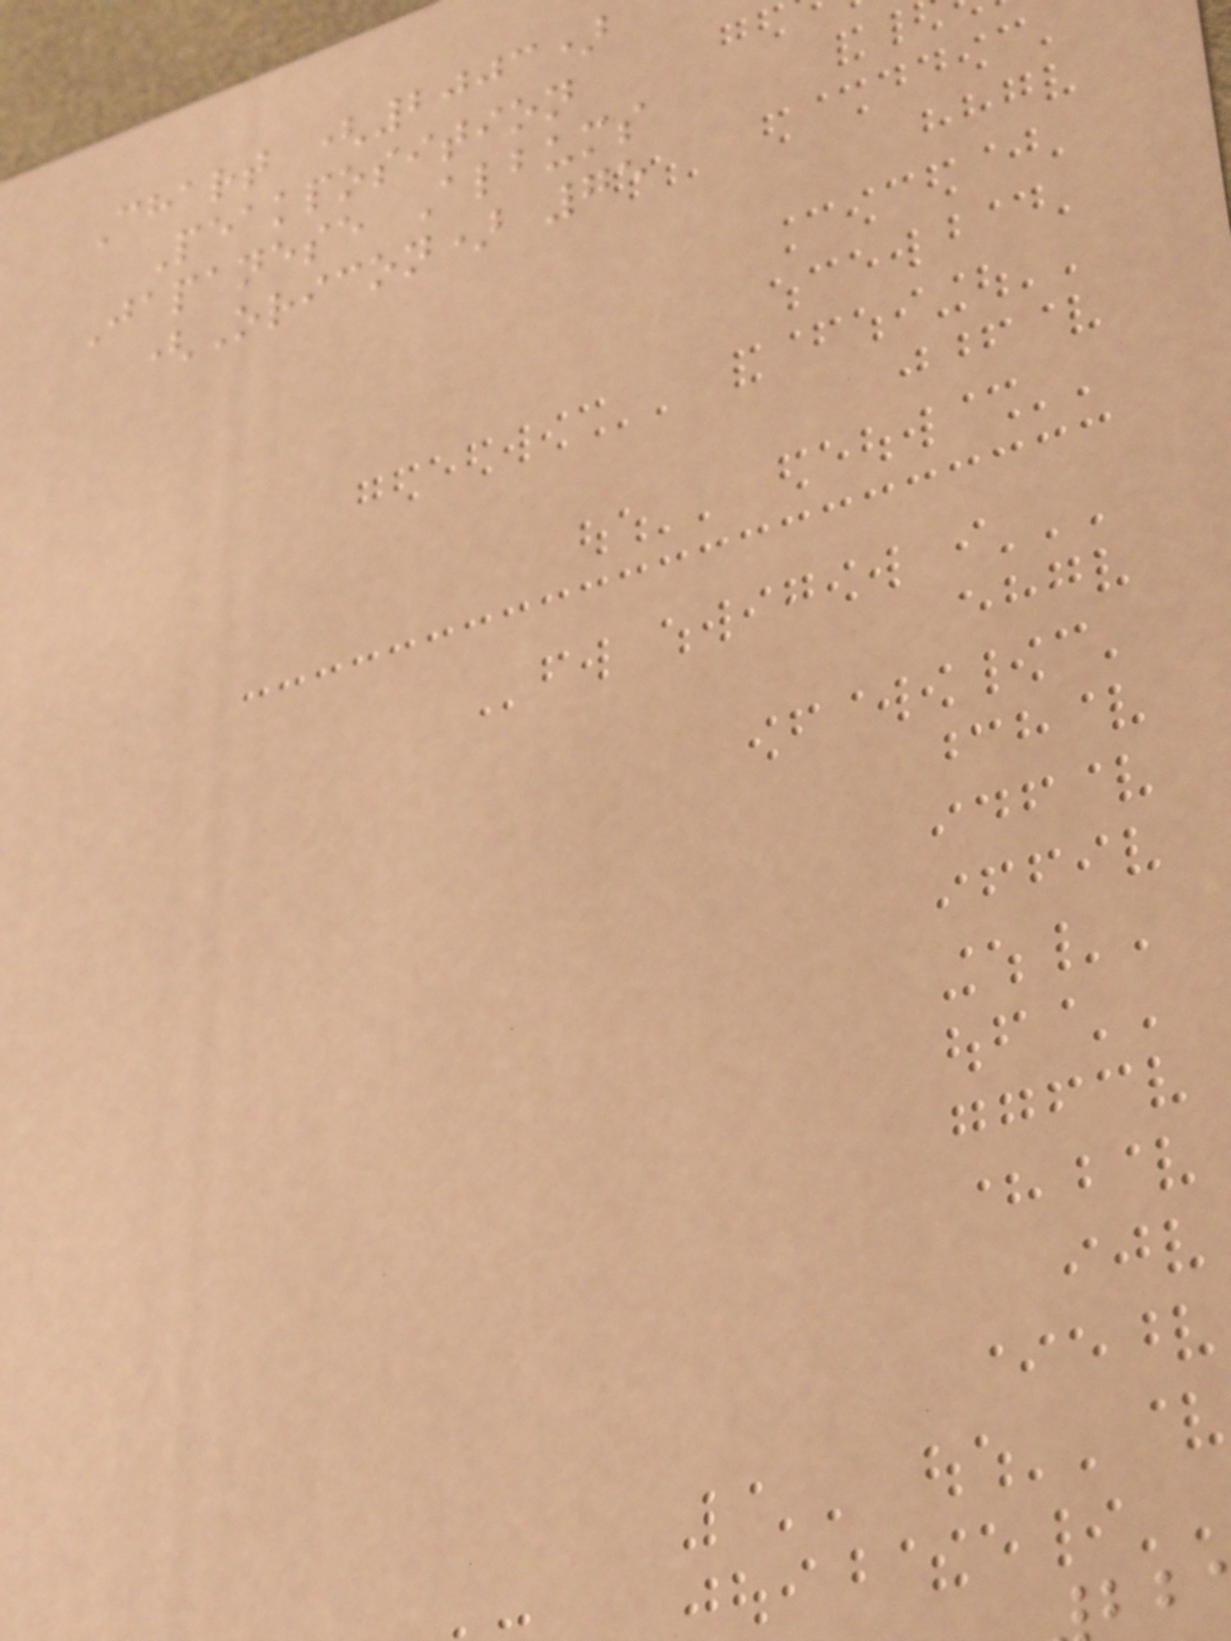Chart (2003)
Peakposition
Japanese Albums
(Oricon) 75
